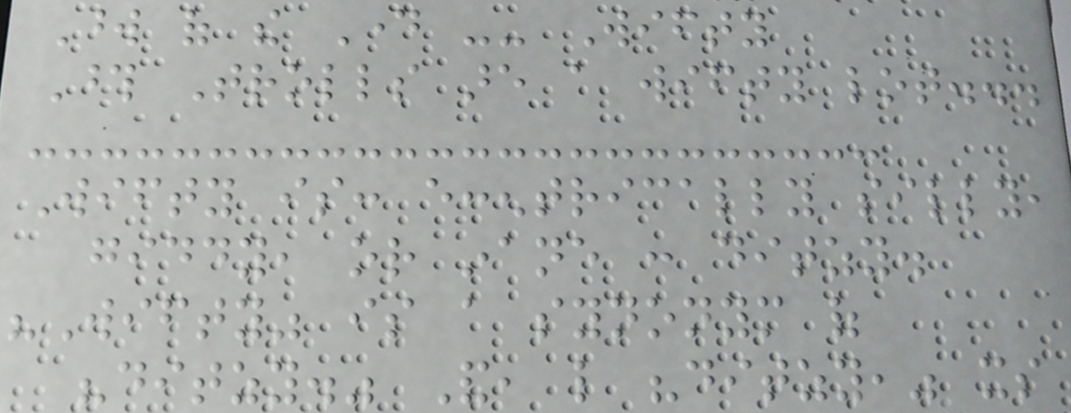Word of the Day -- Wifty
Those Trolls are a wifty lot...
Wifty is: eccentrically silly,
giddy, or inane : ditzy.
"Wifty" is a synonym of
"ditzy." And, like "ditzy," its
